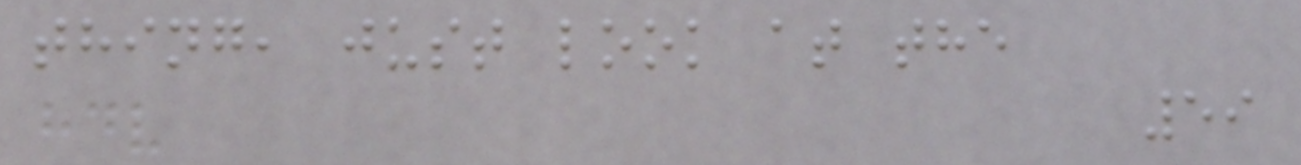thing, just look at the
59
